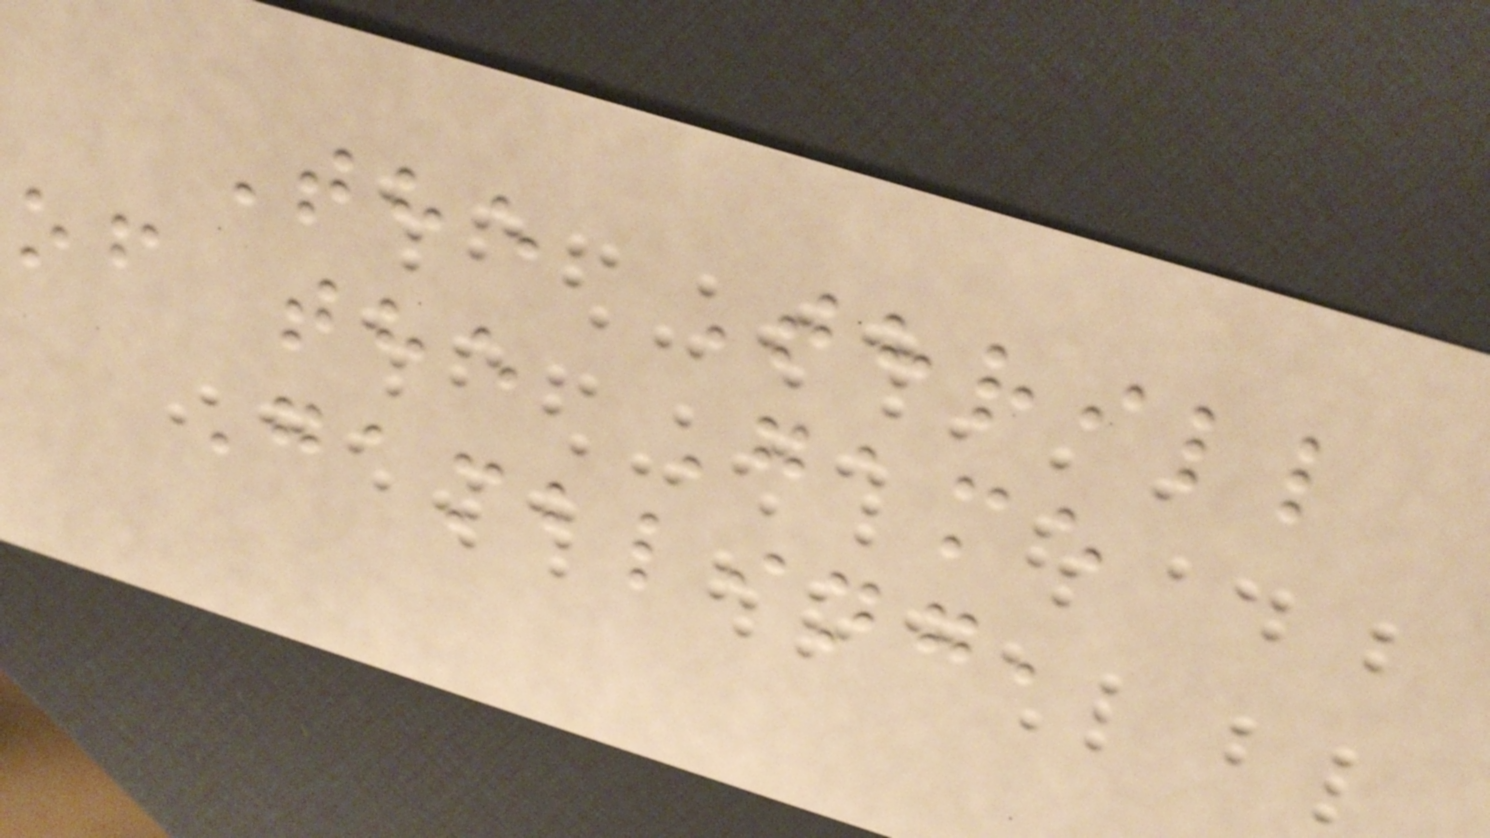The Thrill
of the Game
Gambling,
